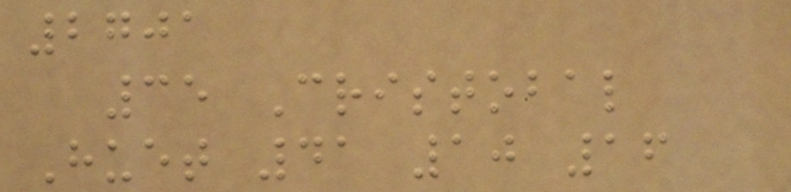2701
35 Cristobal
Huet 41 10 16
